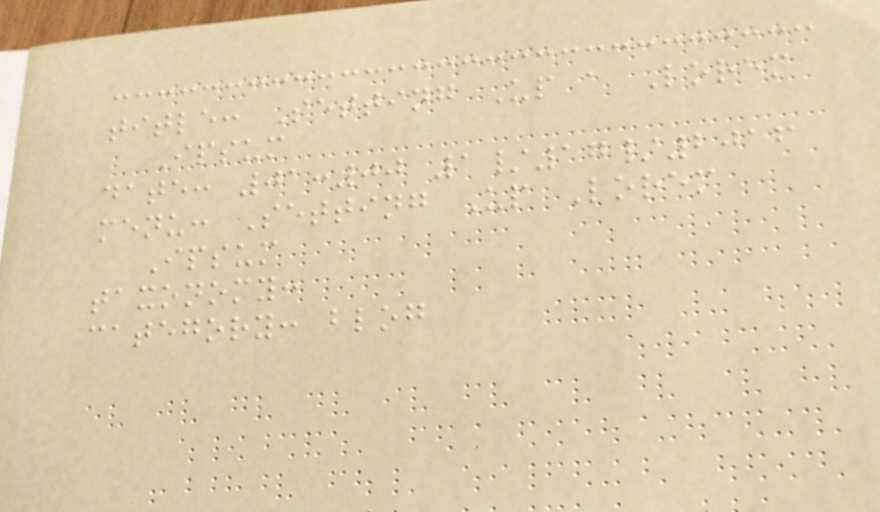title: Setting Up a Lorem
Ipsum
date: 01:00 1/17/2016
menu: Setting Up Lorem
Ipsum
taxonomy:
category: blog
